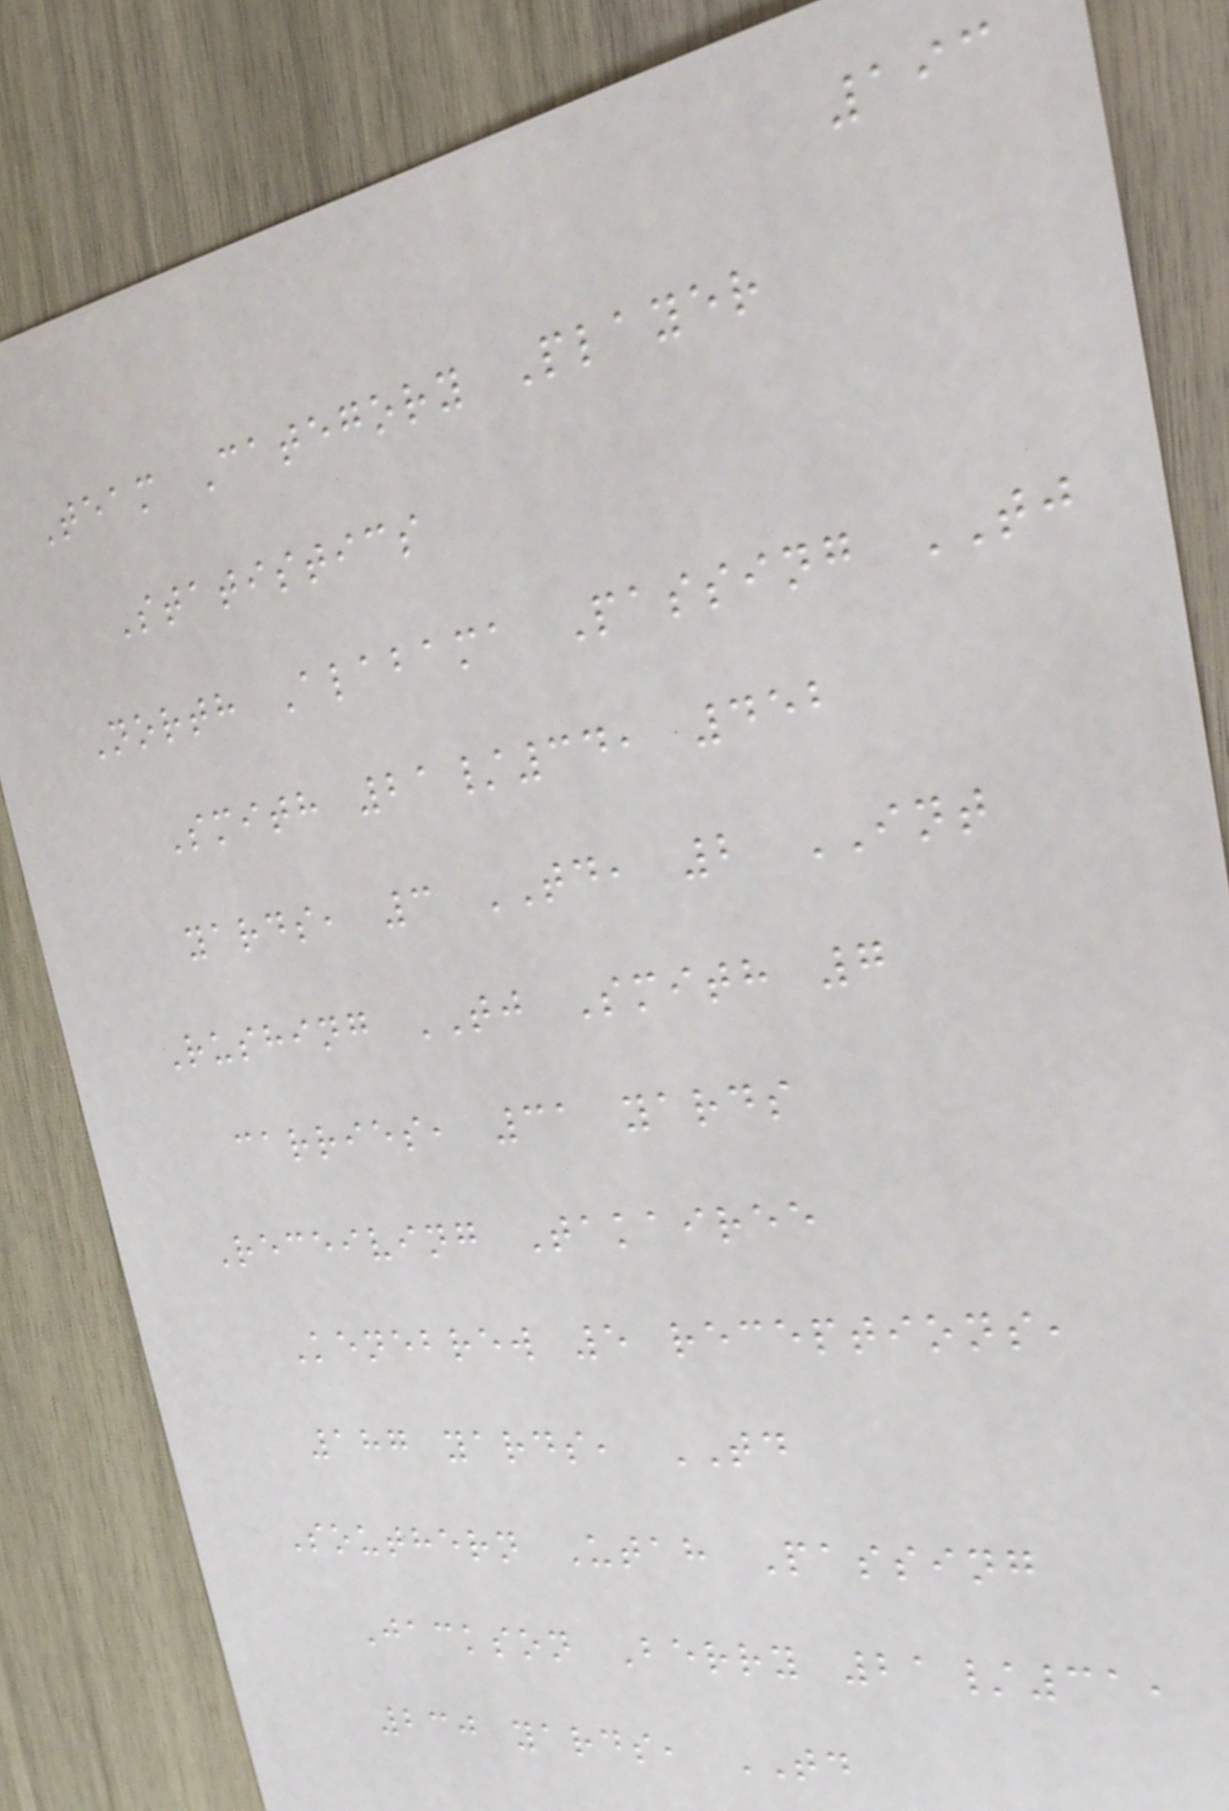193
Team Category Player
Statistics
North Alabama Passing TJ
Smith 21/34, 452
yards, 3 TD, 2 INT
Rushing TJ Smith 7
carries, 31 yards
Receiving Takairee
Kenebrew 5 receptions,
187 yards, TD
Southern Utah Passing
Jackson Berry 21/31,
230 yards, TD
